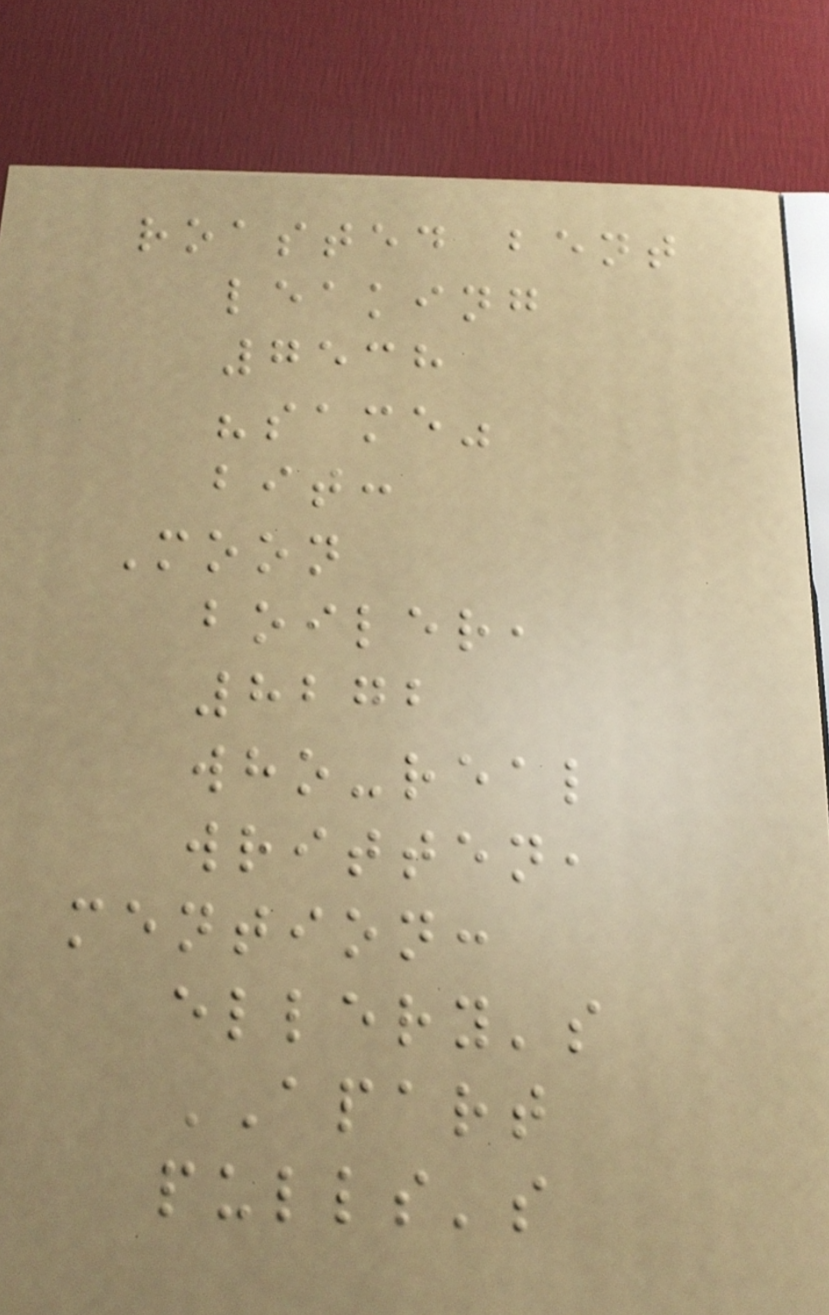roasted bent
leaking
7538
"same"
bit:
Moon
boiler,
8272
who-real
written,
mention:
ellery's
APART
pulls's
